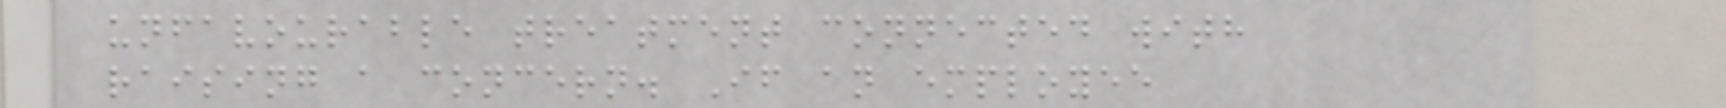unfavourable treatment connected with
raising a concern. If an employee
